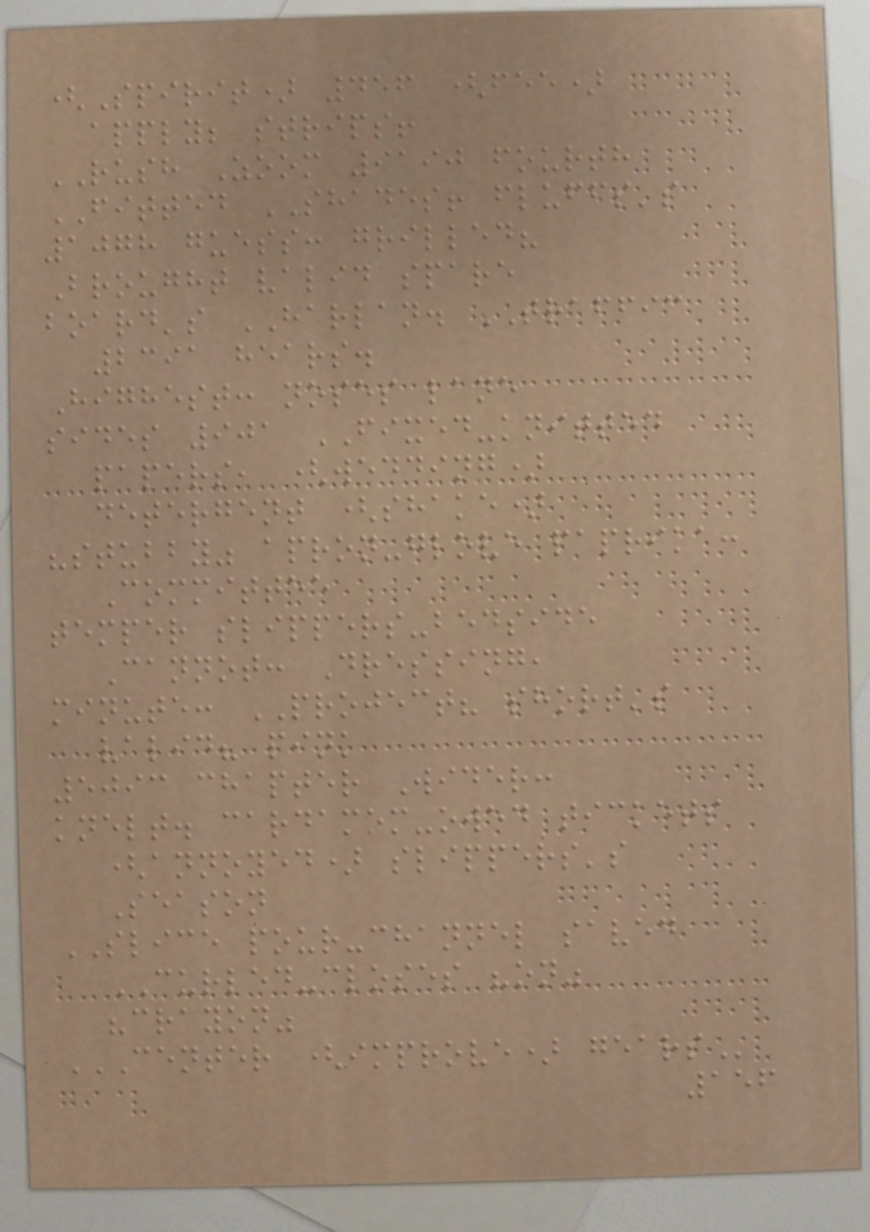(Spirit) 456 (fee)
apply; strips!
RUSH Zoom 9190 fourth
FITTED SHADES! fluffs's
1078 guess: grilled?
Brought valid spare
board's HARLAN. TRAFFIC
2391 hears.
Highest: noses lane
sides 901 FIXED-knitted
papers, (wedding)
detergent (shake)
"stubby" apron-glove paprika:
Committee
temper slippers-bedside
Cannot: Dressing,
minute: PROJECT? short's
valid? pink
5093 chapter Wider:
knelt. cardamom-owed tickets
(annoyed) slippers's
Season
SLICE pour-channel saved
CURLED-closes "on"
"crayon"
CENTER (IMPROVE) GEARS
156
